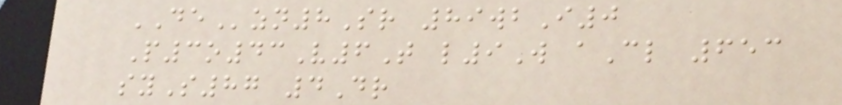DEzn8Sr 89wbI0
P3o43V6T l9W aCl 653
syS87 4Dr
